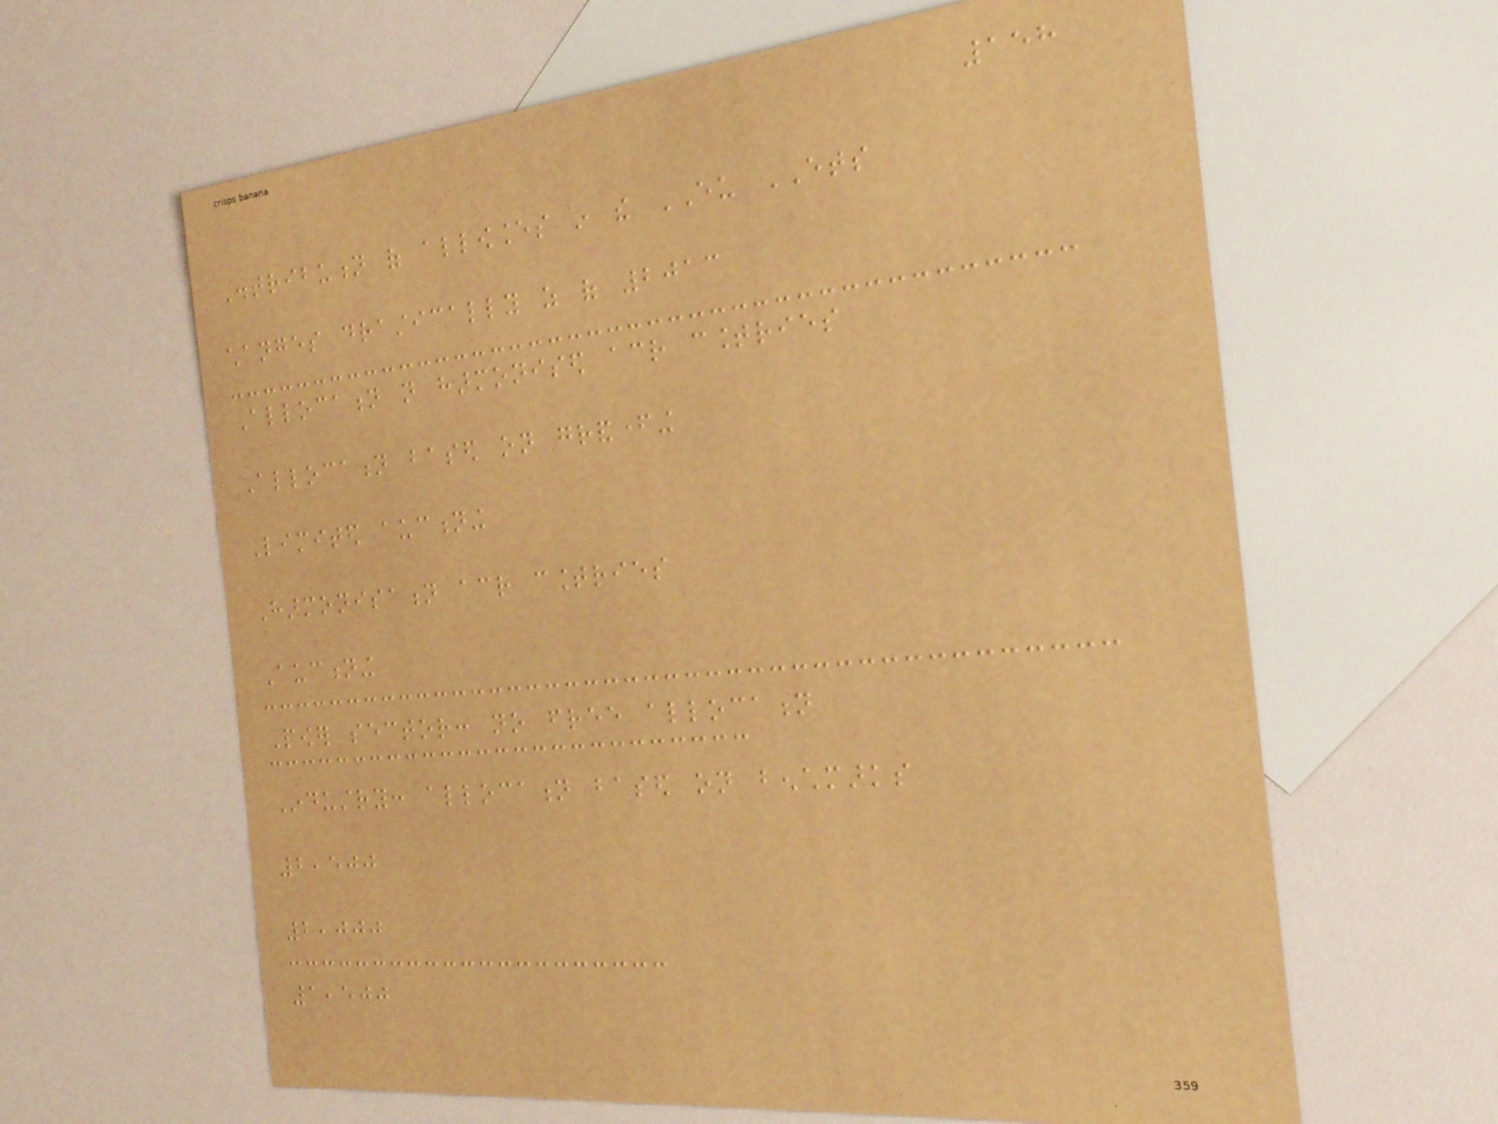158
Distribution of allowances in the EU ETS
changes drastically as of 2013
Allocation not harmonised across countries
Allocation based on grandfathering
Limited auctioning
Harmonisation across countries
Auctioning
Power sector: no free allocation
Industry: allocation based on benchmarks
2,500
2,000
1,500
